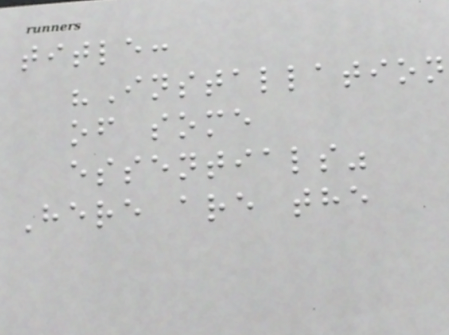title:
"Installation
of some
essentials"
Here are the
